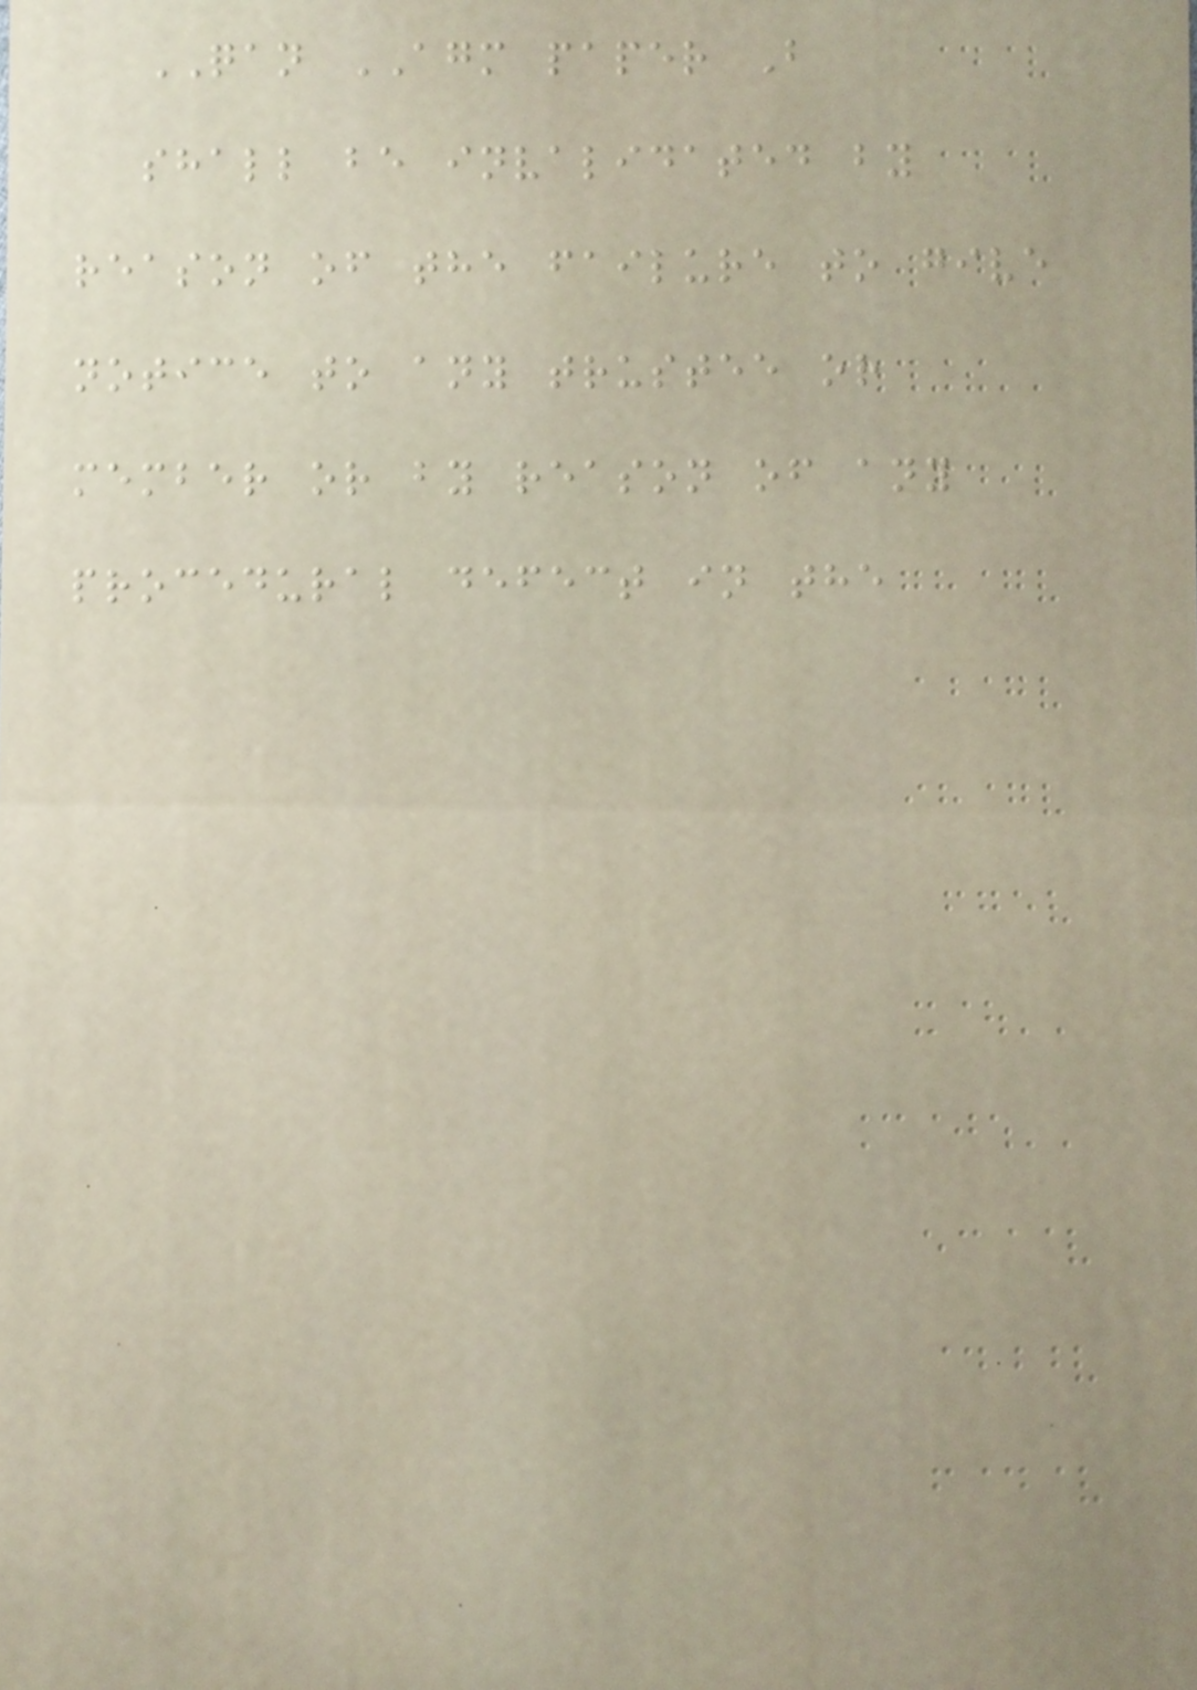QAN AGM paper B
shall be invalidated by
reason of the failure to give
notice to any trustee or
member or by reason of any
procedural defect in the
